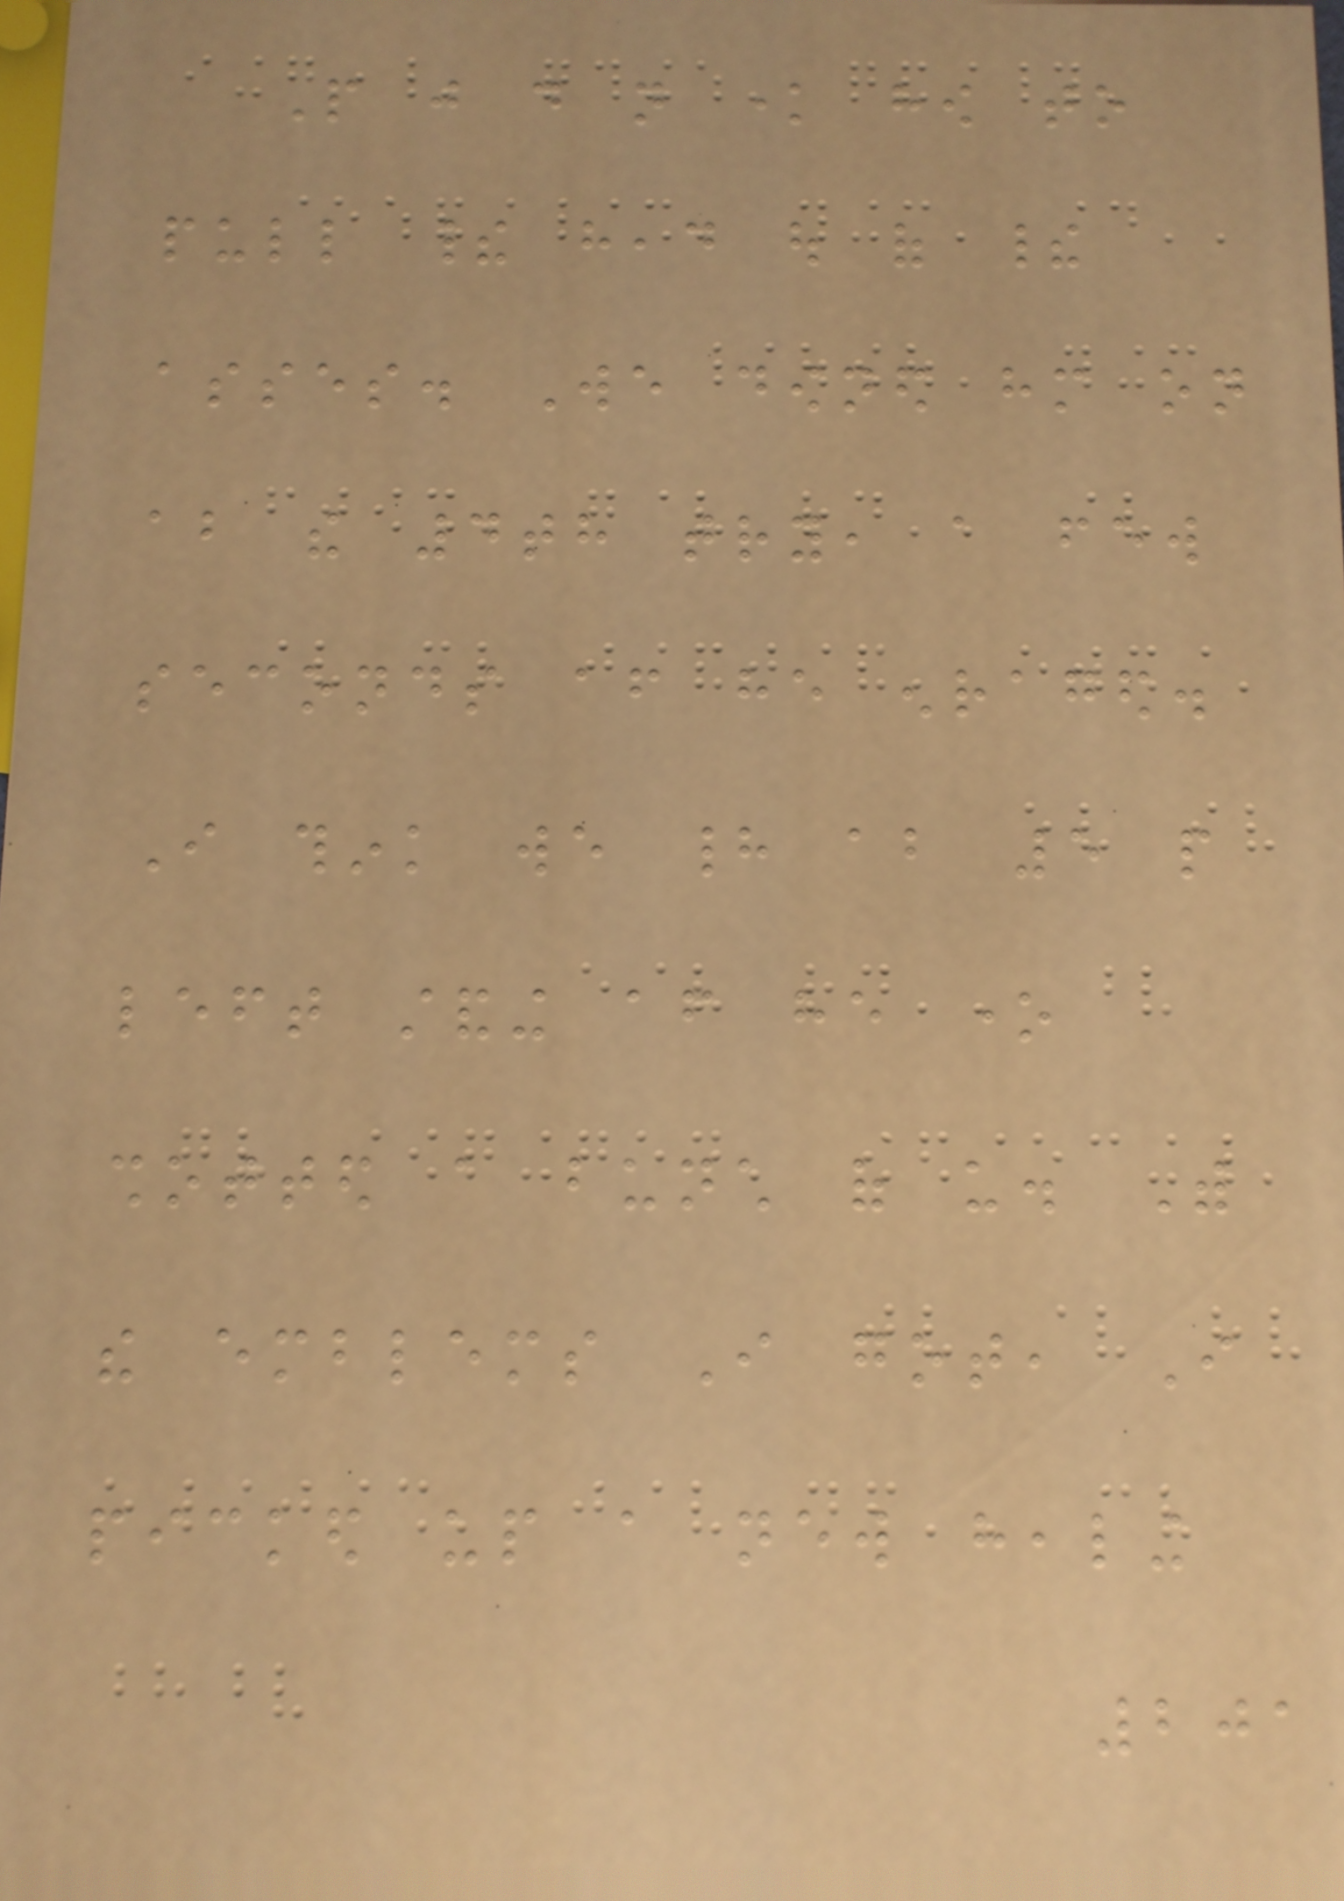People just do not know how to
pull their head out of their
asses. We downed him on
about the 4th try, a few
seconds after he enraged.
I think we had about 5 people
left standing after he one
shotted a bunch of us. With
the emblems I got, I
picked up a new healing
201
